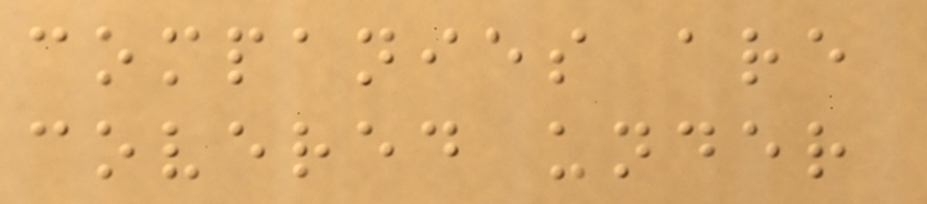companies are
covered under
